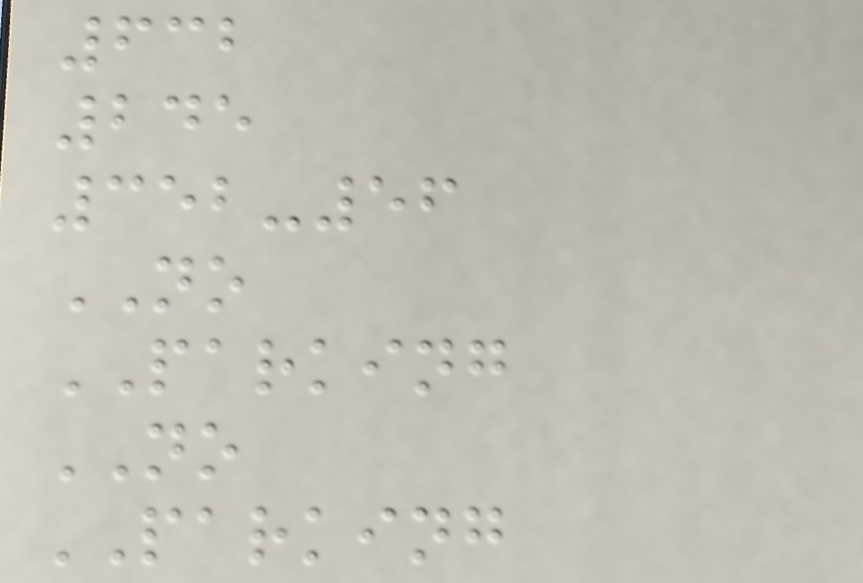632
245
352-56
NO
PARKING
NO
PARKING
